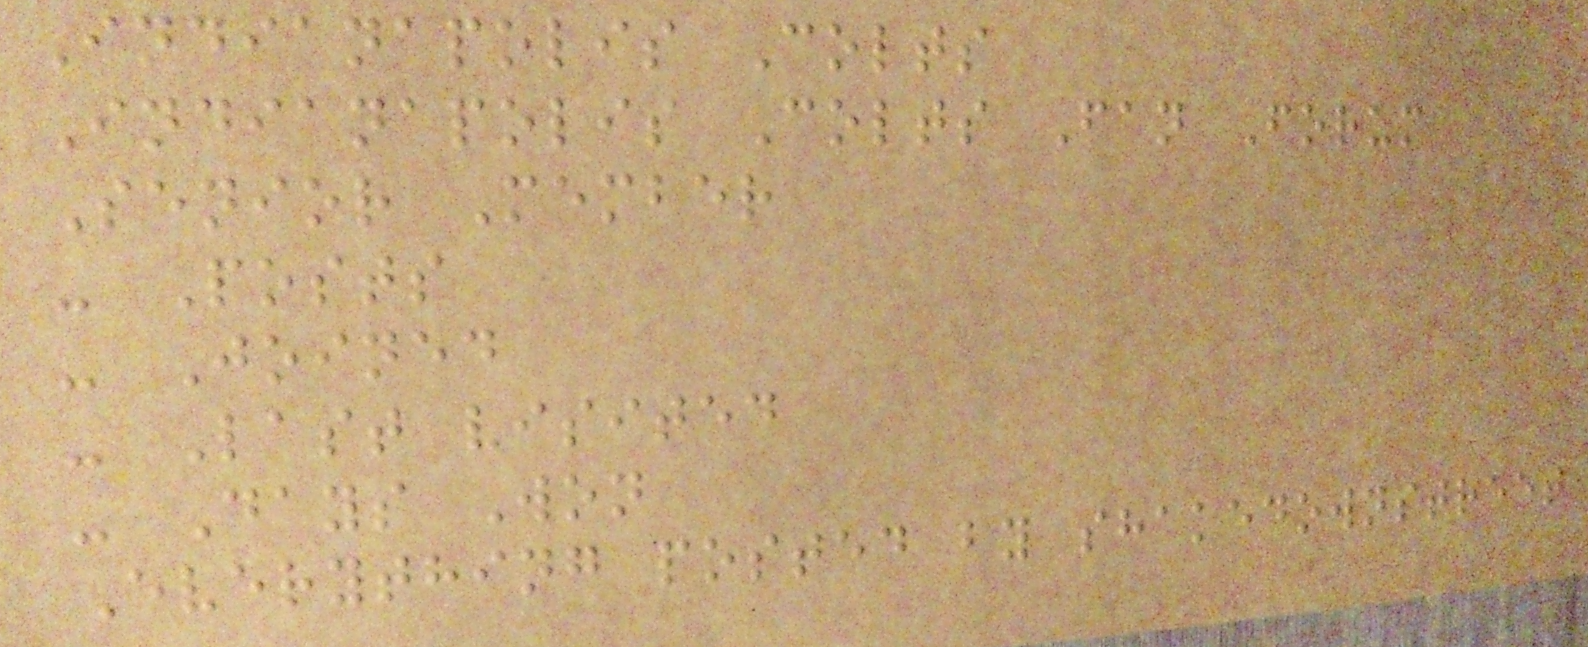Indianapolis Colts
Indianapolis Colts Fan Forum
Senior Member
- Posts
- Joined
- Last visited
- Days Won
Everything posted by shakedownstreet
